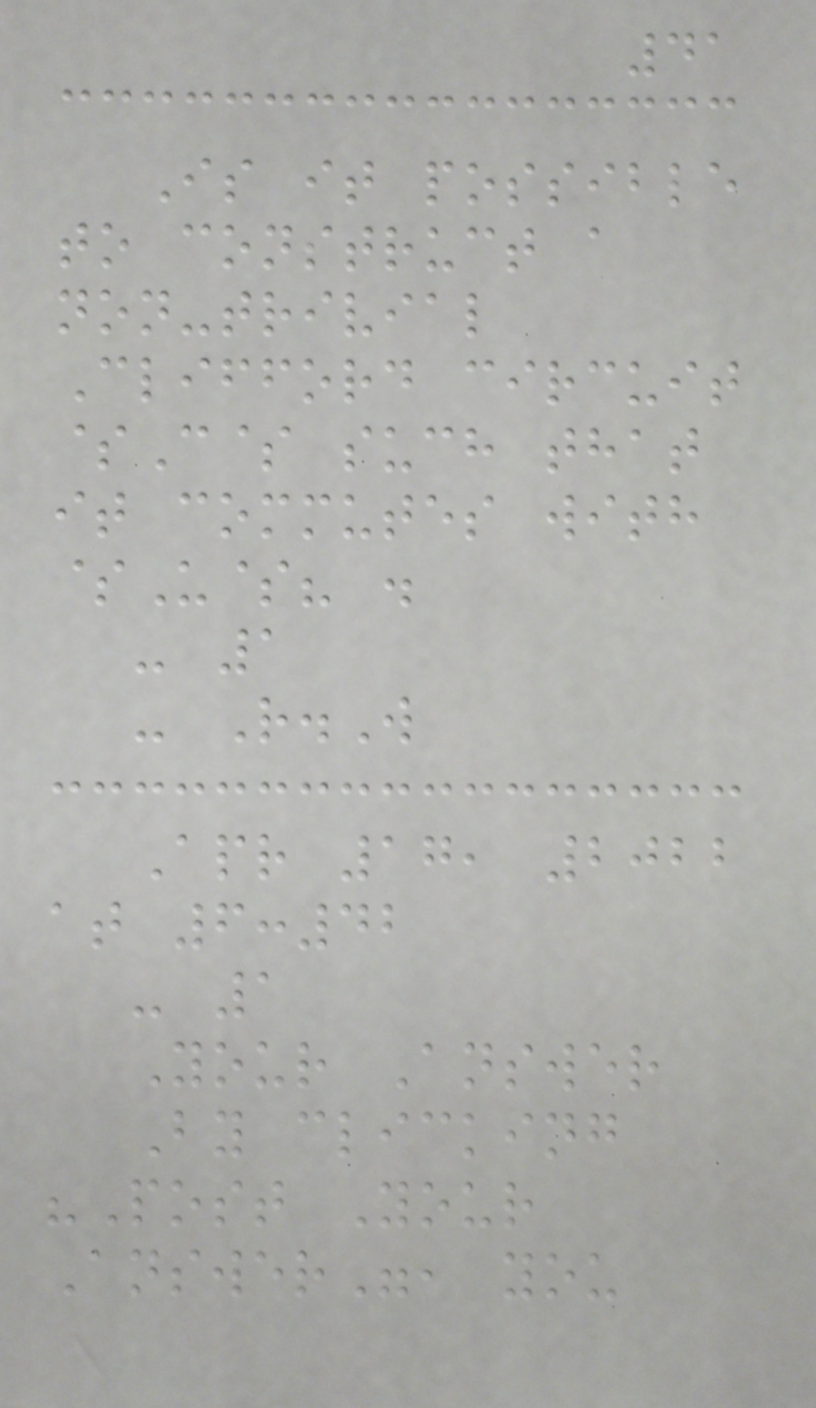41
Is it possible
to construct a
non-trivial
Clifford circuit
$C$ such that
it commutes with
$U$? .
- 1
- R.W
Apr 17, 2022
at 6:42
- 1
Your Answer
By clicking
"Post Your
Answer", you
